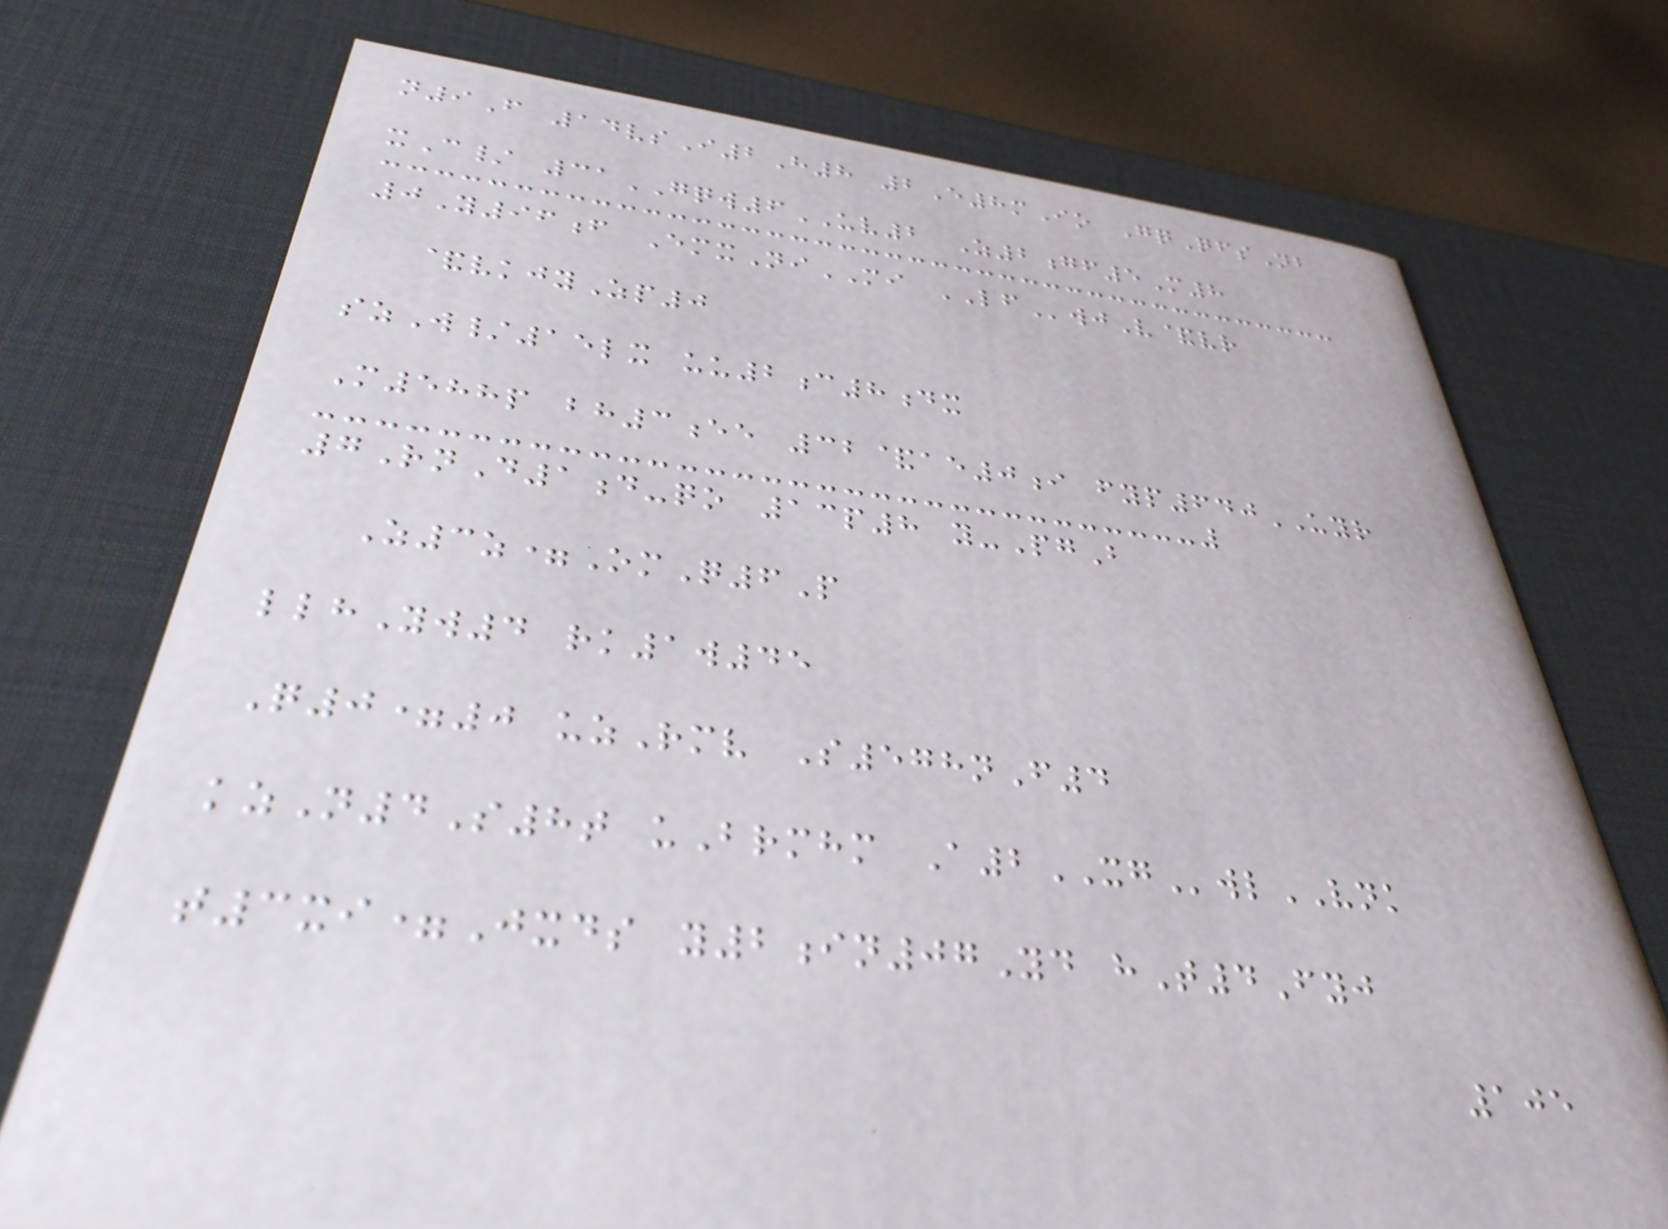n9F 14vsI2H8 2E8mIo GqQfsNb
xC/ 31GQW6UV2 Z2gf5M8
0Y96f EmxNiMI LFwjV&vr
&vkjyZp0
szW/15lx uu2c8dx
M588p bh3ee 32&ae0i fyp640UYR
7RnD1d-qo 13p8 y-PgB
Z3z=OmQ6P
llhYw4 rk1w45
Q0=0 uzRmv S578nF4
kzN4S8t uBrmhm A2XGwlVNK
t3xi=Jxds y2in07Yd hT4Fyj
105
